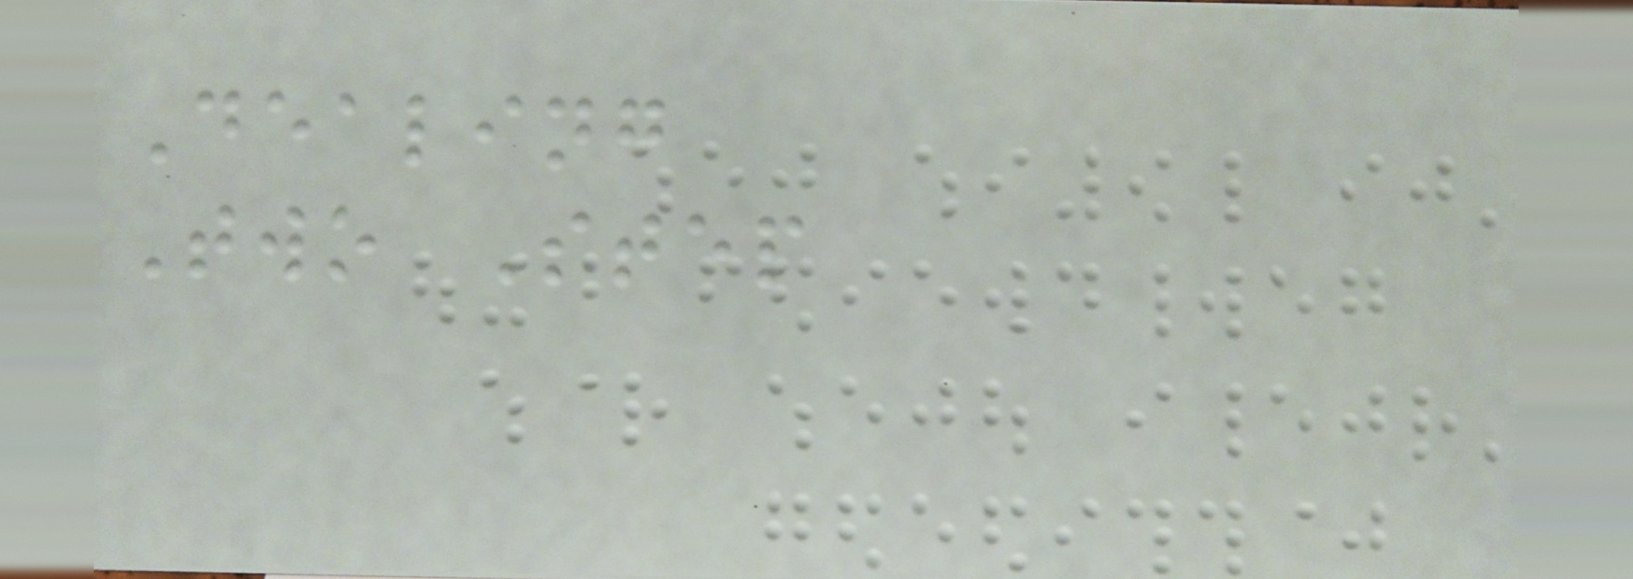Dealing
Two Step
